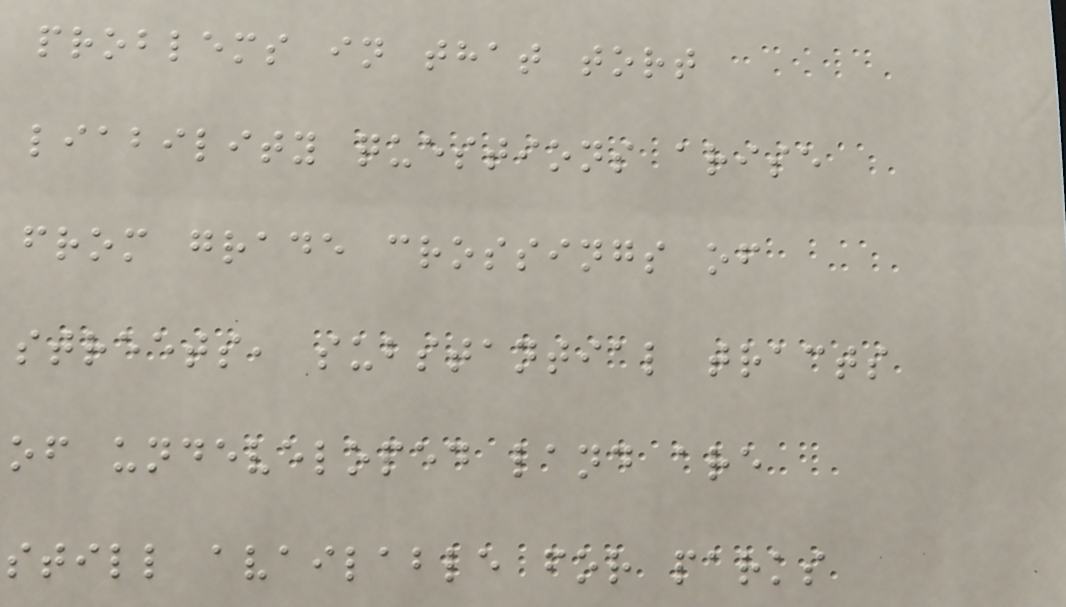problems in that tort
liability questions arise
from grade crossings of
streets, substantial tracts
of undeveloped land are
still available for parks
